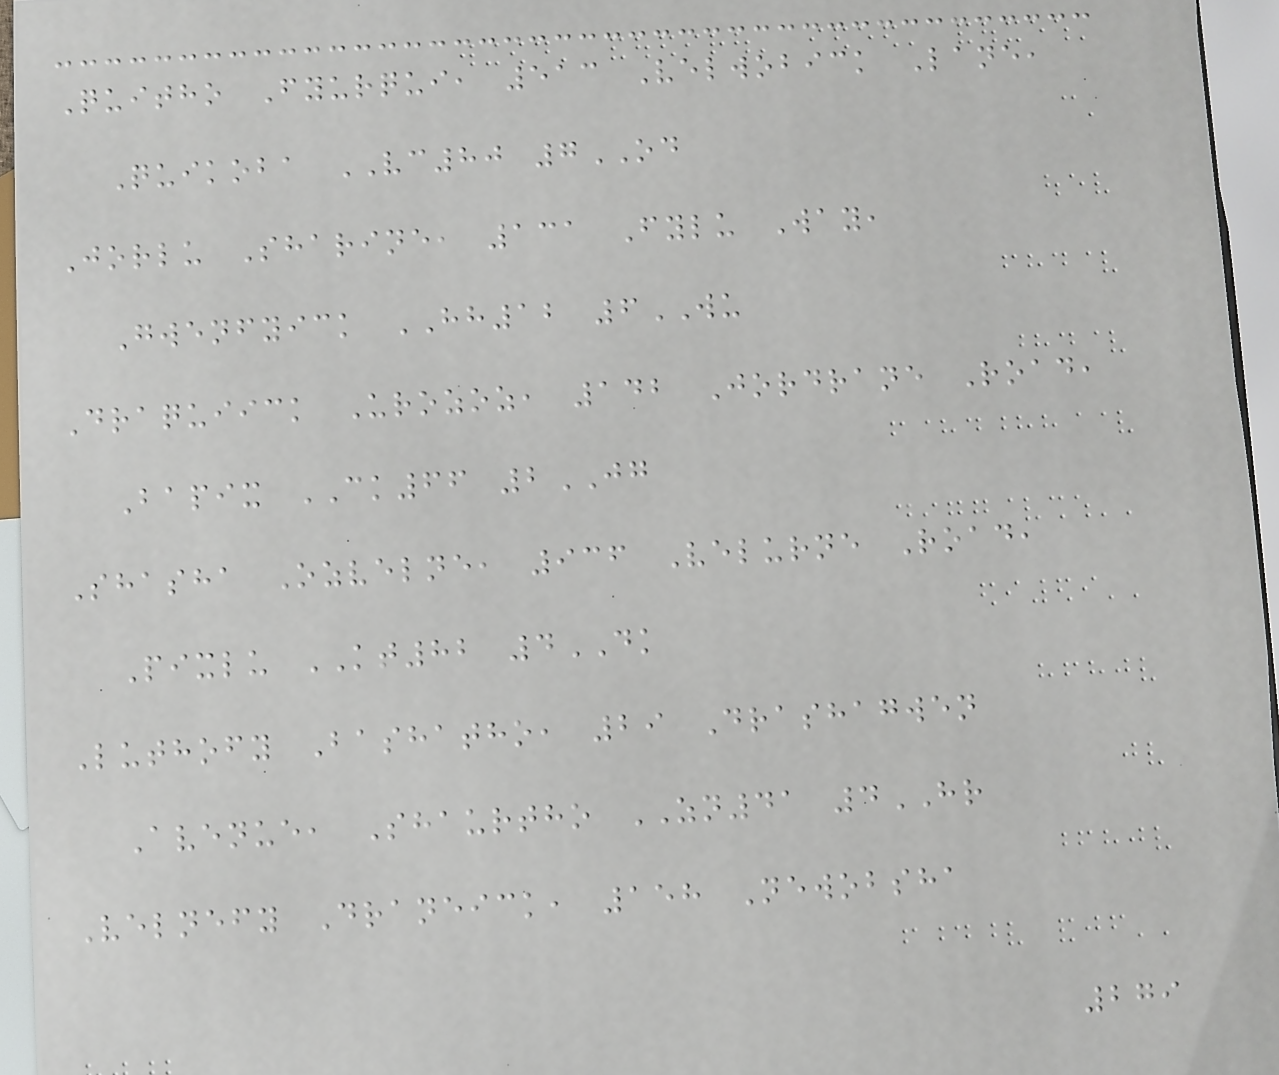Quitho Fyurqui, 513 Velwobick Lane,
Quikoba VC80 7OD
Jorlu Sharine, 131 Fylu Way,
Gwenfyick HH12 6WU
Draquiick Urozoz, 142 Jordrane Road,
Bapix CK66 2JG
Shasha Ozvelne, 936 Velurne Road,
Pixlu KT82 4DK
Luthofy Bashatho, 29 Drashagwen
Avenue, Shaurtho ZN41 4HR
Velnefy Draneick, 158 Newobsha
279
